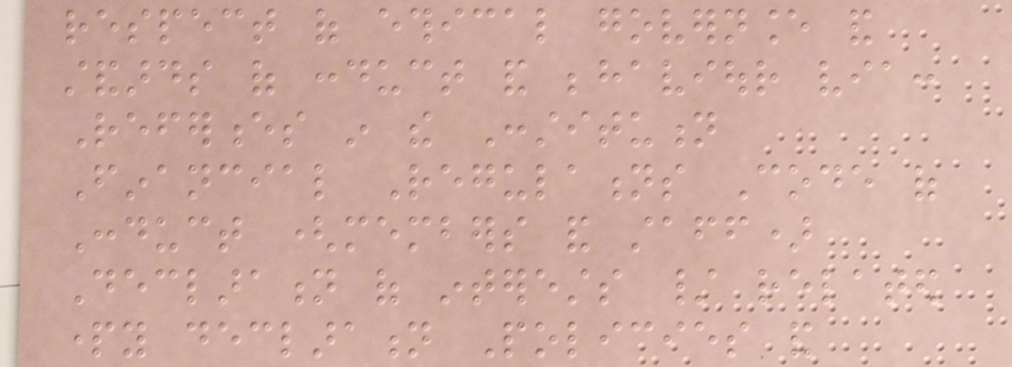respect of ethical governance and
standards of conduct and behaviour via:
References in the Constitution
Financial Regulations Code of
Conduct (members and staff)
Declaration of interests / related
party declaration Policies and
